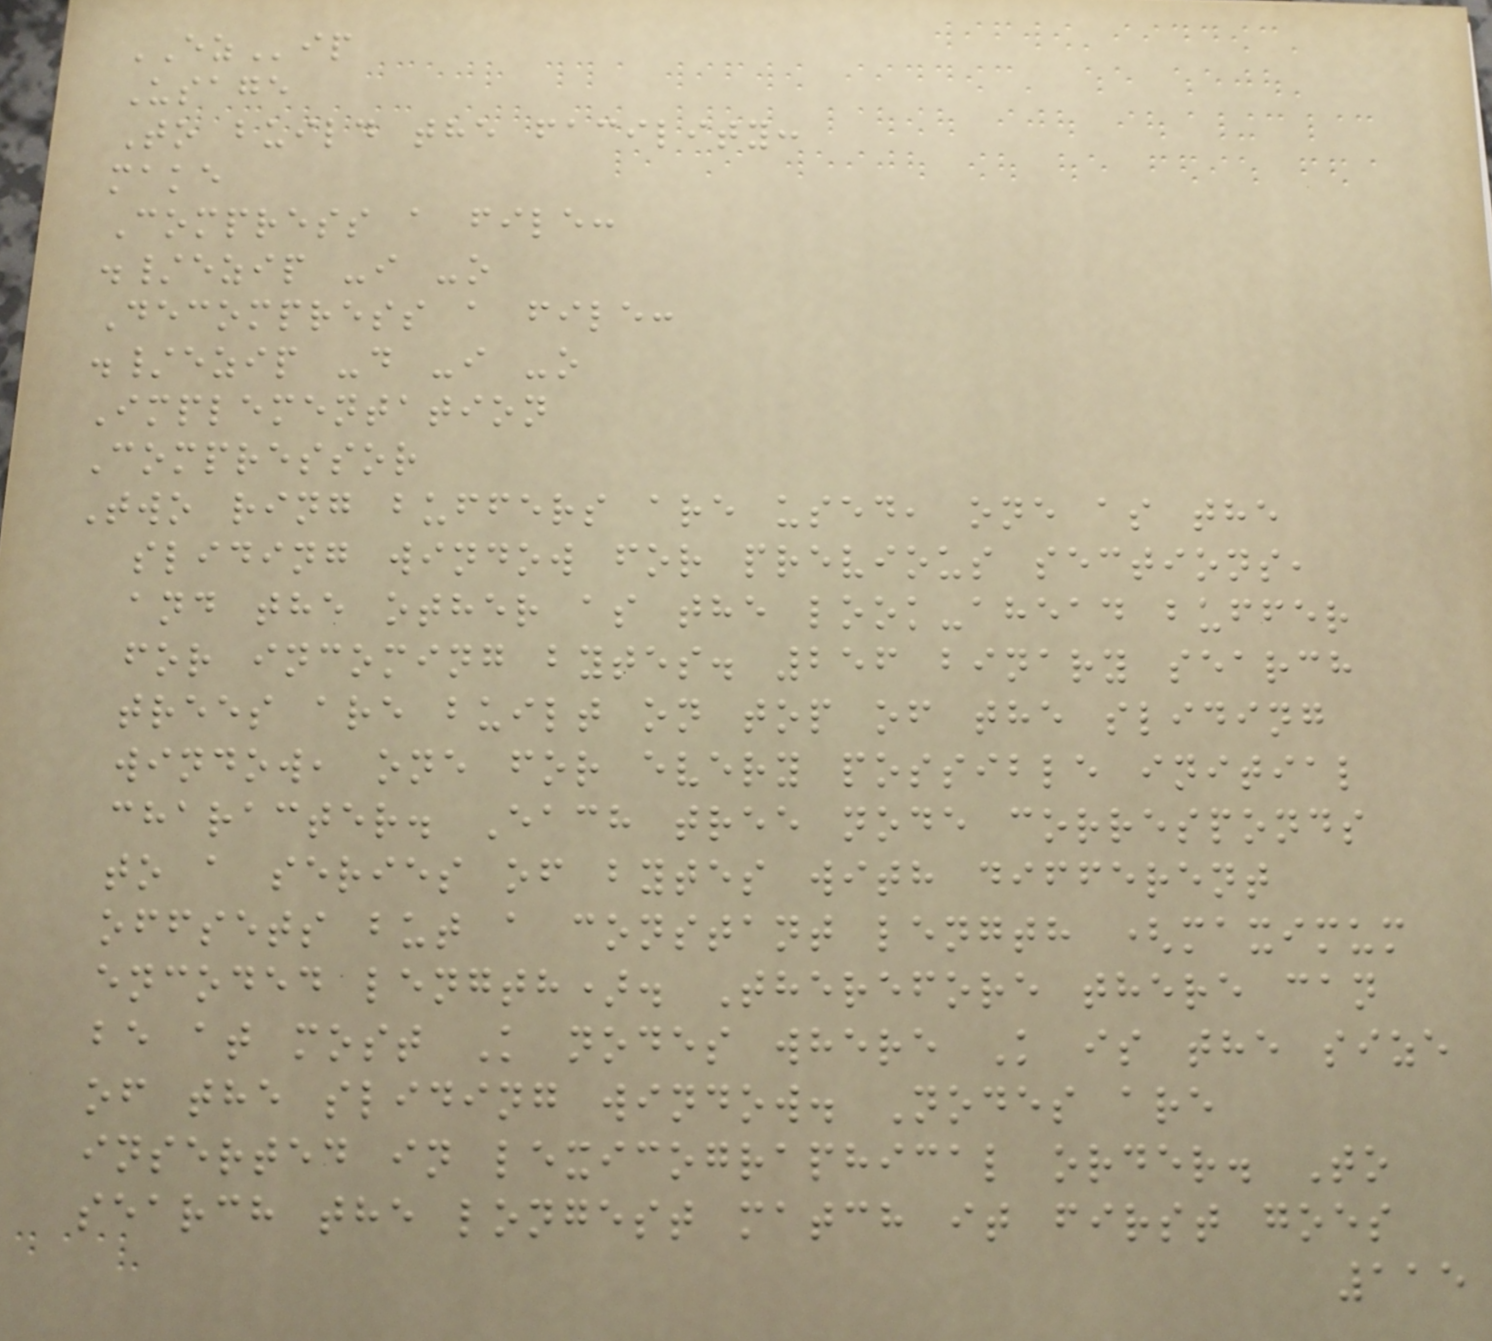EZip
Usage
To build the facility:
make
Compress a file:
./ezip -i -o
Decompress a file:
./ezip -d -i -o
Implementation
Compressor
Two ring buffers are used, one as the
sliding window for previous sections,
and the other as the look-ahead buffer
for incoming bytes. 256 binary search
trees are built on top of the sliding
window, one for every possible initial
character. Each tree node corresponds
to a series of bytes with different
offsets but a constant length (maximum
encoded length). Therefore there can
be at most K nodes where K is the size
of the sliding window. Nodes are
inserted in lexicographical order. To
search the longest match it first goes
115
